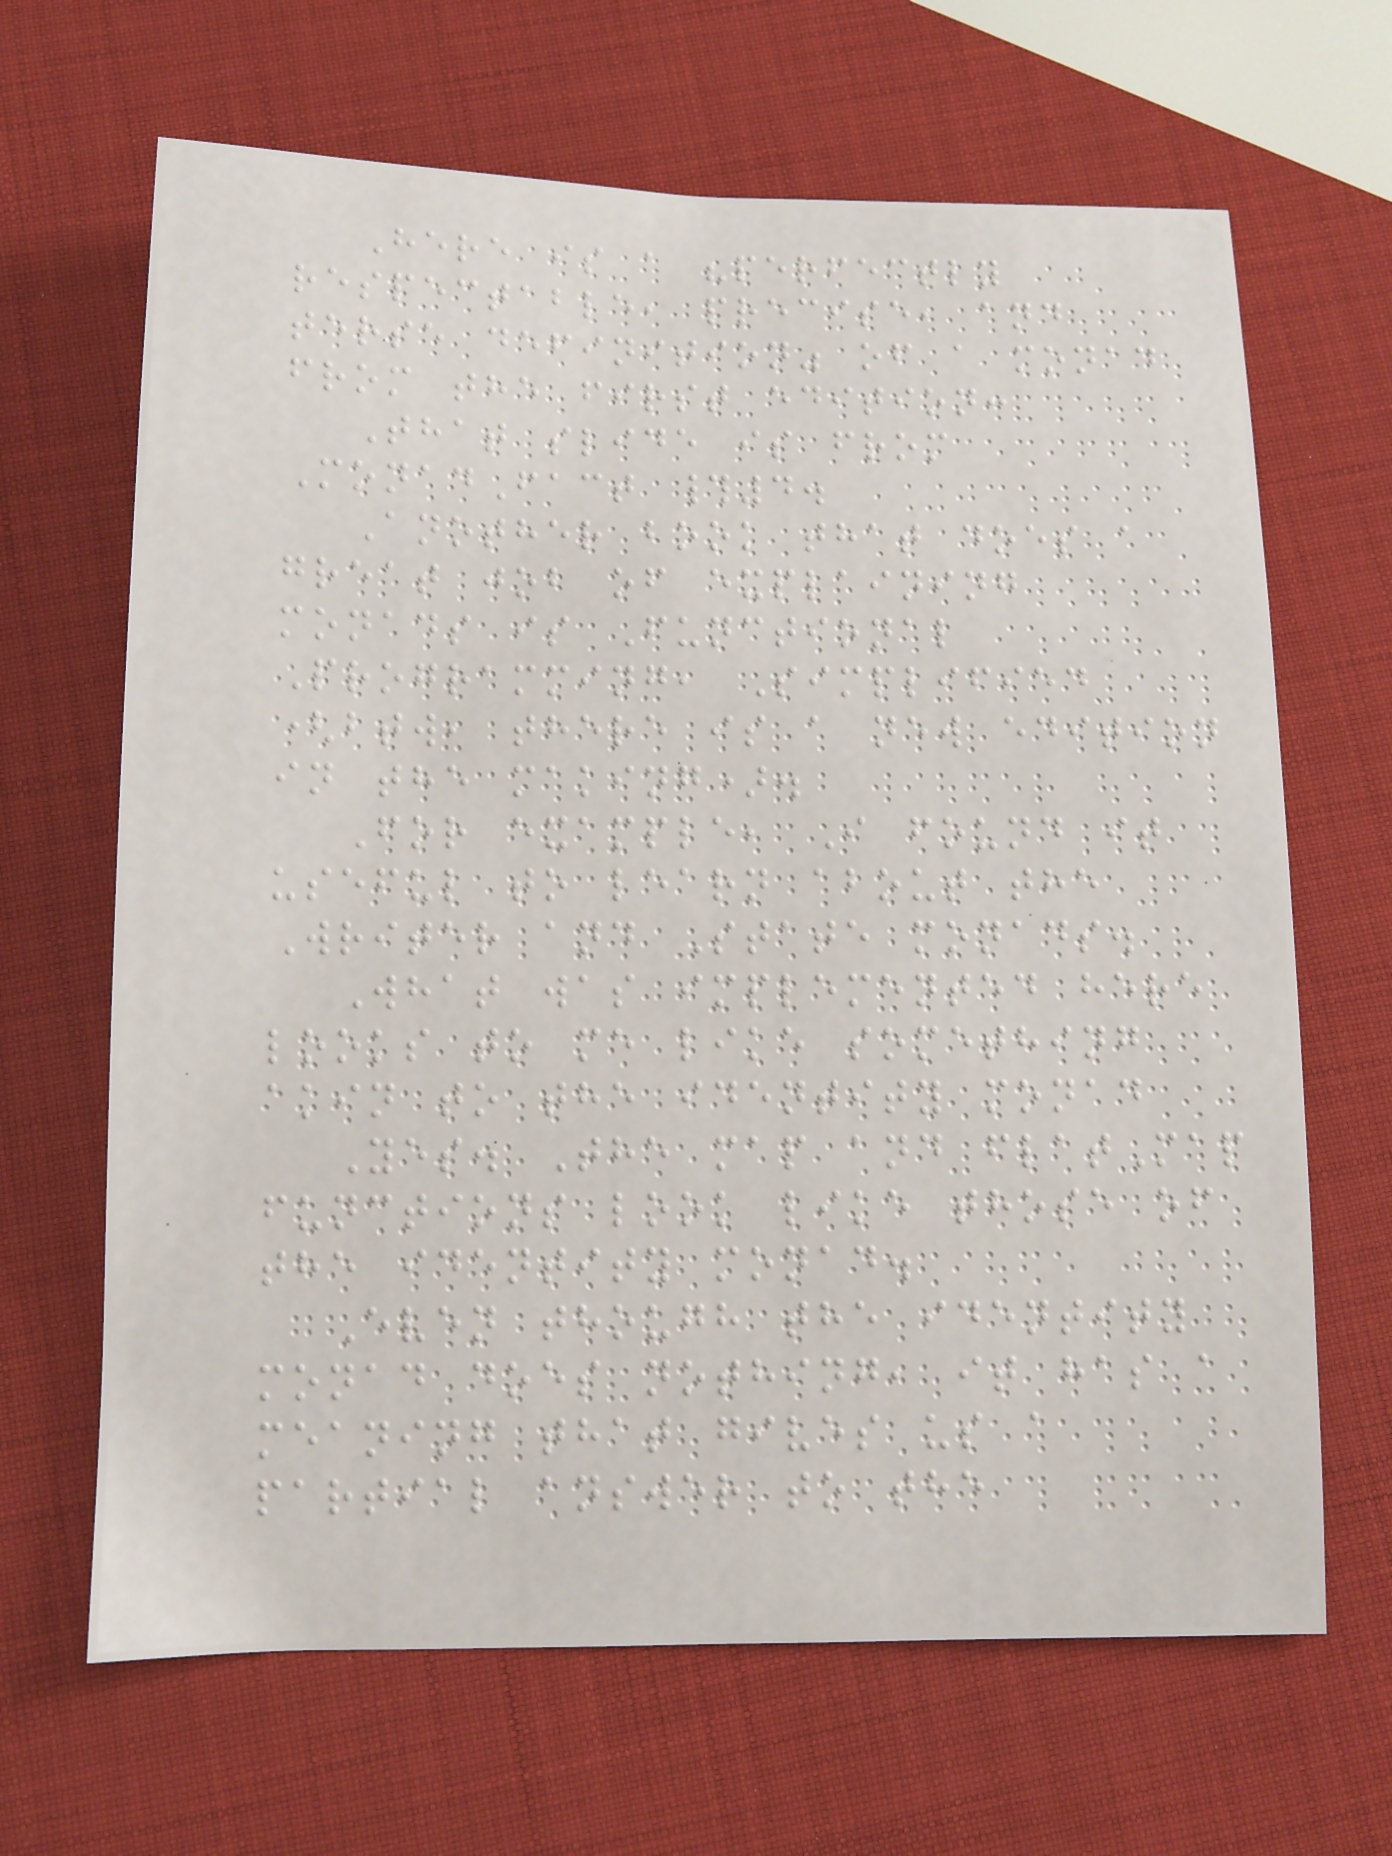Here is a "perfectly
respectable, precise, and
terse definition" of a monad
from the first edition:
That slide is from
MonadFact #4.
Another book that does a
great job of explaining
monads is Functional
Programming, Simplified
(btw, there is a new edition
in the making).
For example, I found it
useful to learn about the
Writer and State monads.
What was implemented here
looks to me like something
akin to the identity monad
Yes. The map and flatMap
functions look like those of
the identity monad.
Even though the identity
monad does nothing, it has a
meaning that gives us a
partial answer to the
